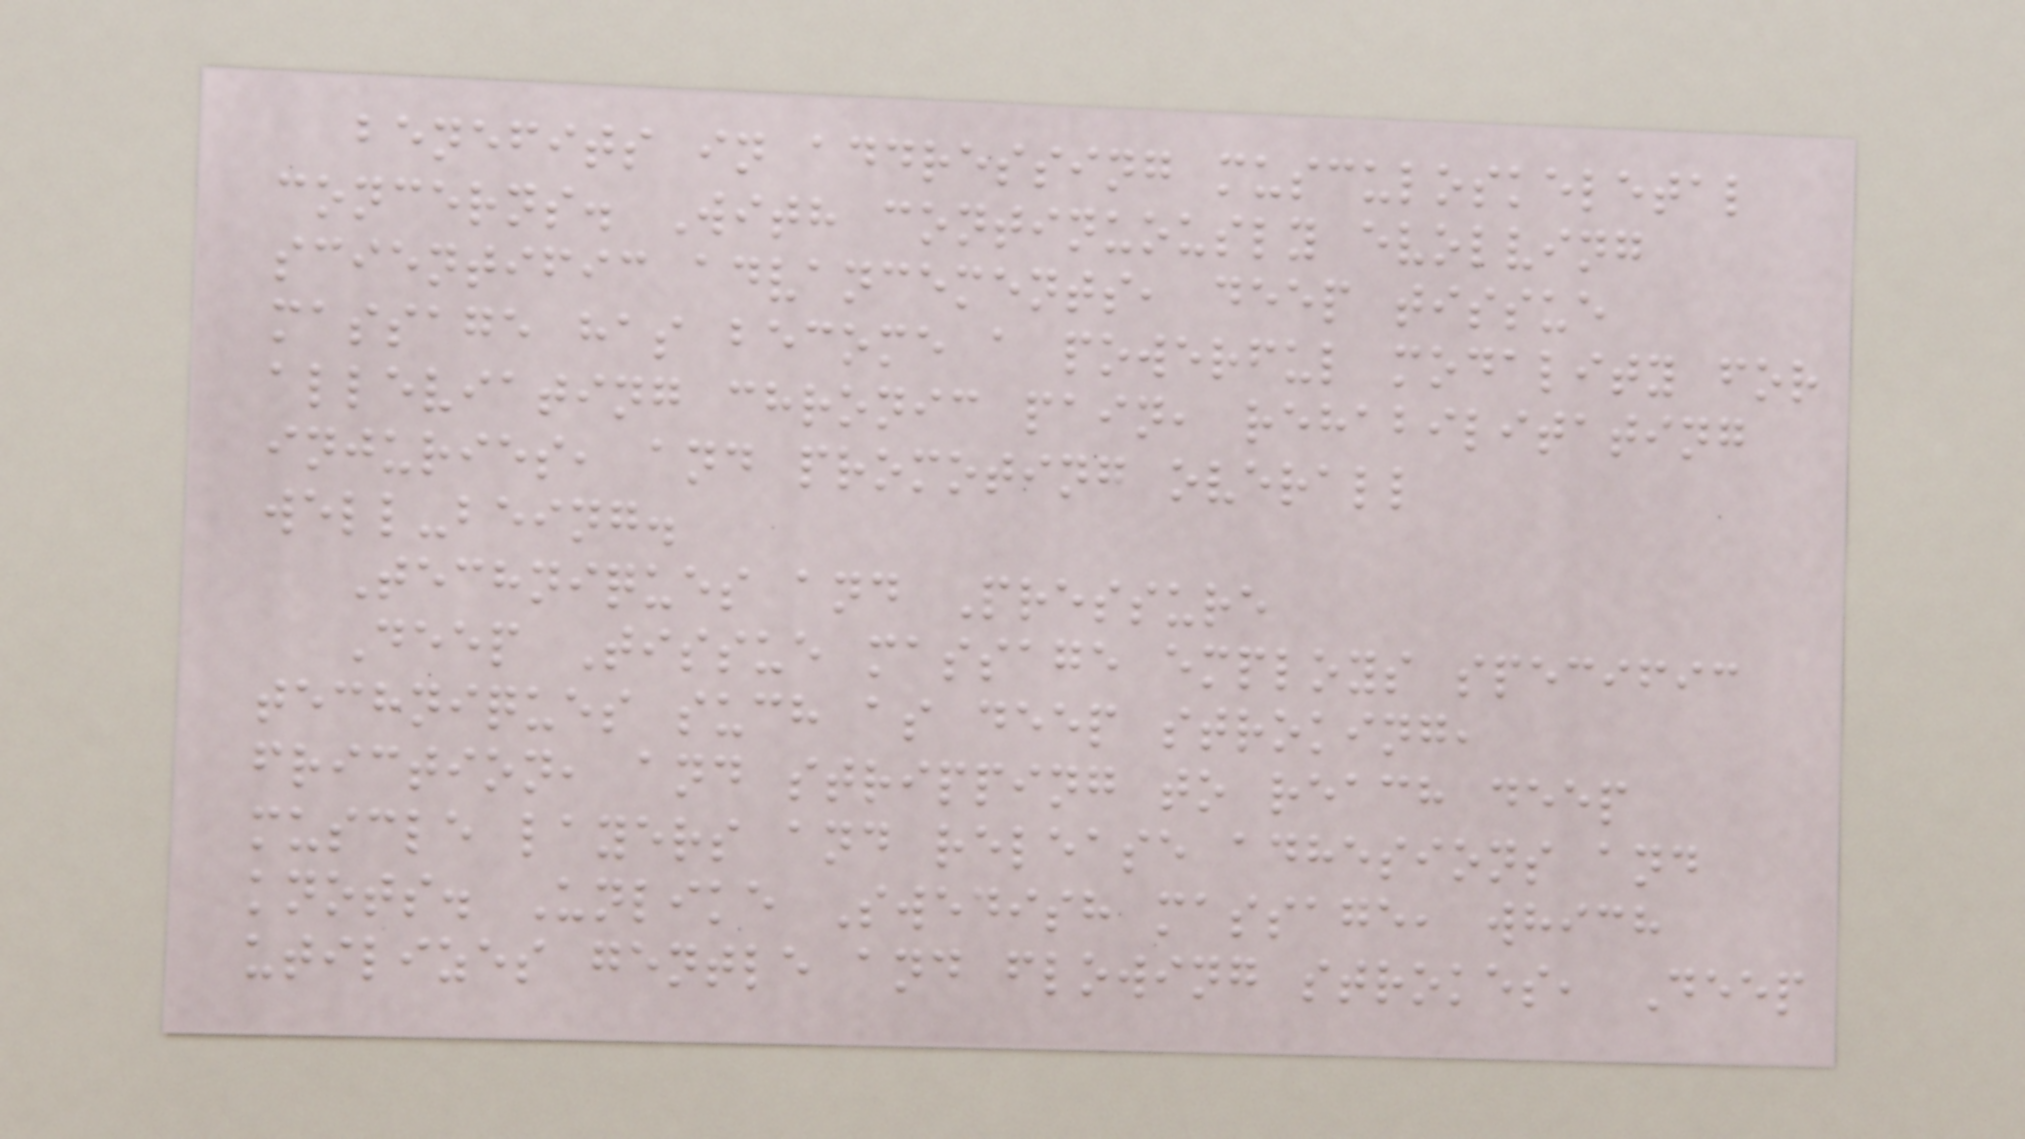benefits in addressing musculoskeletal
concerns. With continuously evolving
scientific advancements, deep tissue
massage has become a powerful modality for
alleviating chronic pain, rehabilitating
injuries, and promoting overall
well-being.
Techniques and Pressure
Deep Tissue massage employs specific
techniques such as deep stroking,
friction, and stripping to reach deep
muscle layers and release adhesions and
knots. Unlike Swedish massage, which
utilizes gentle and flowing strokes, Deep
